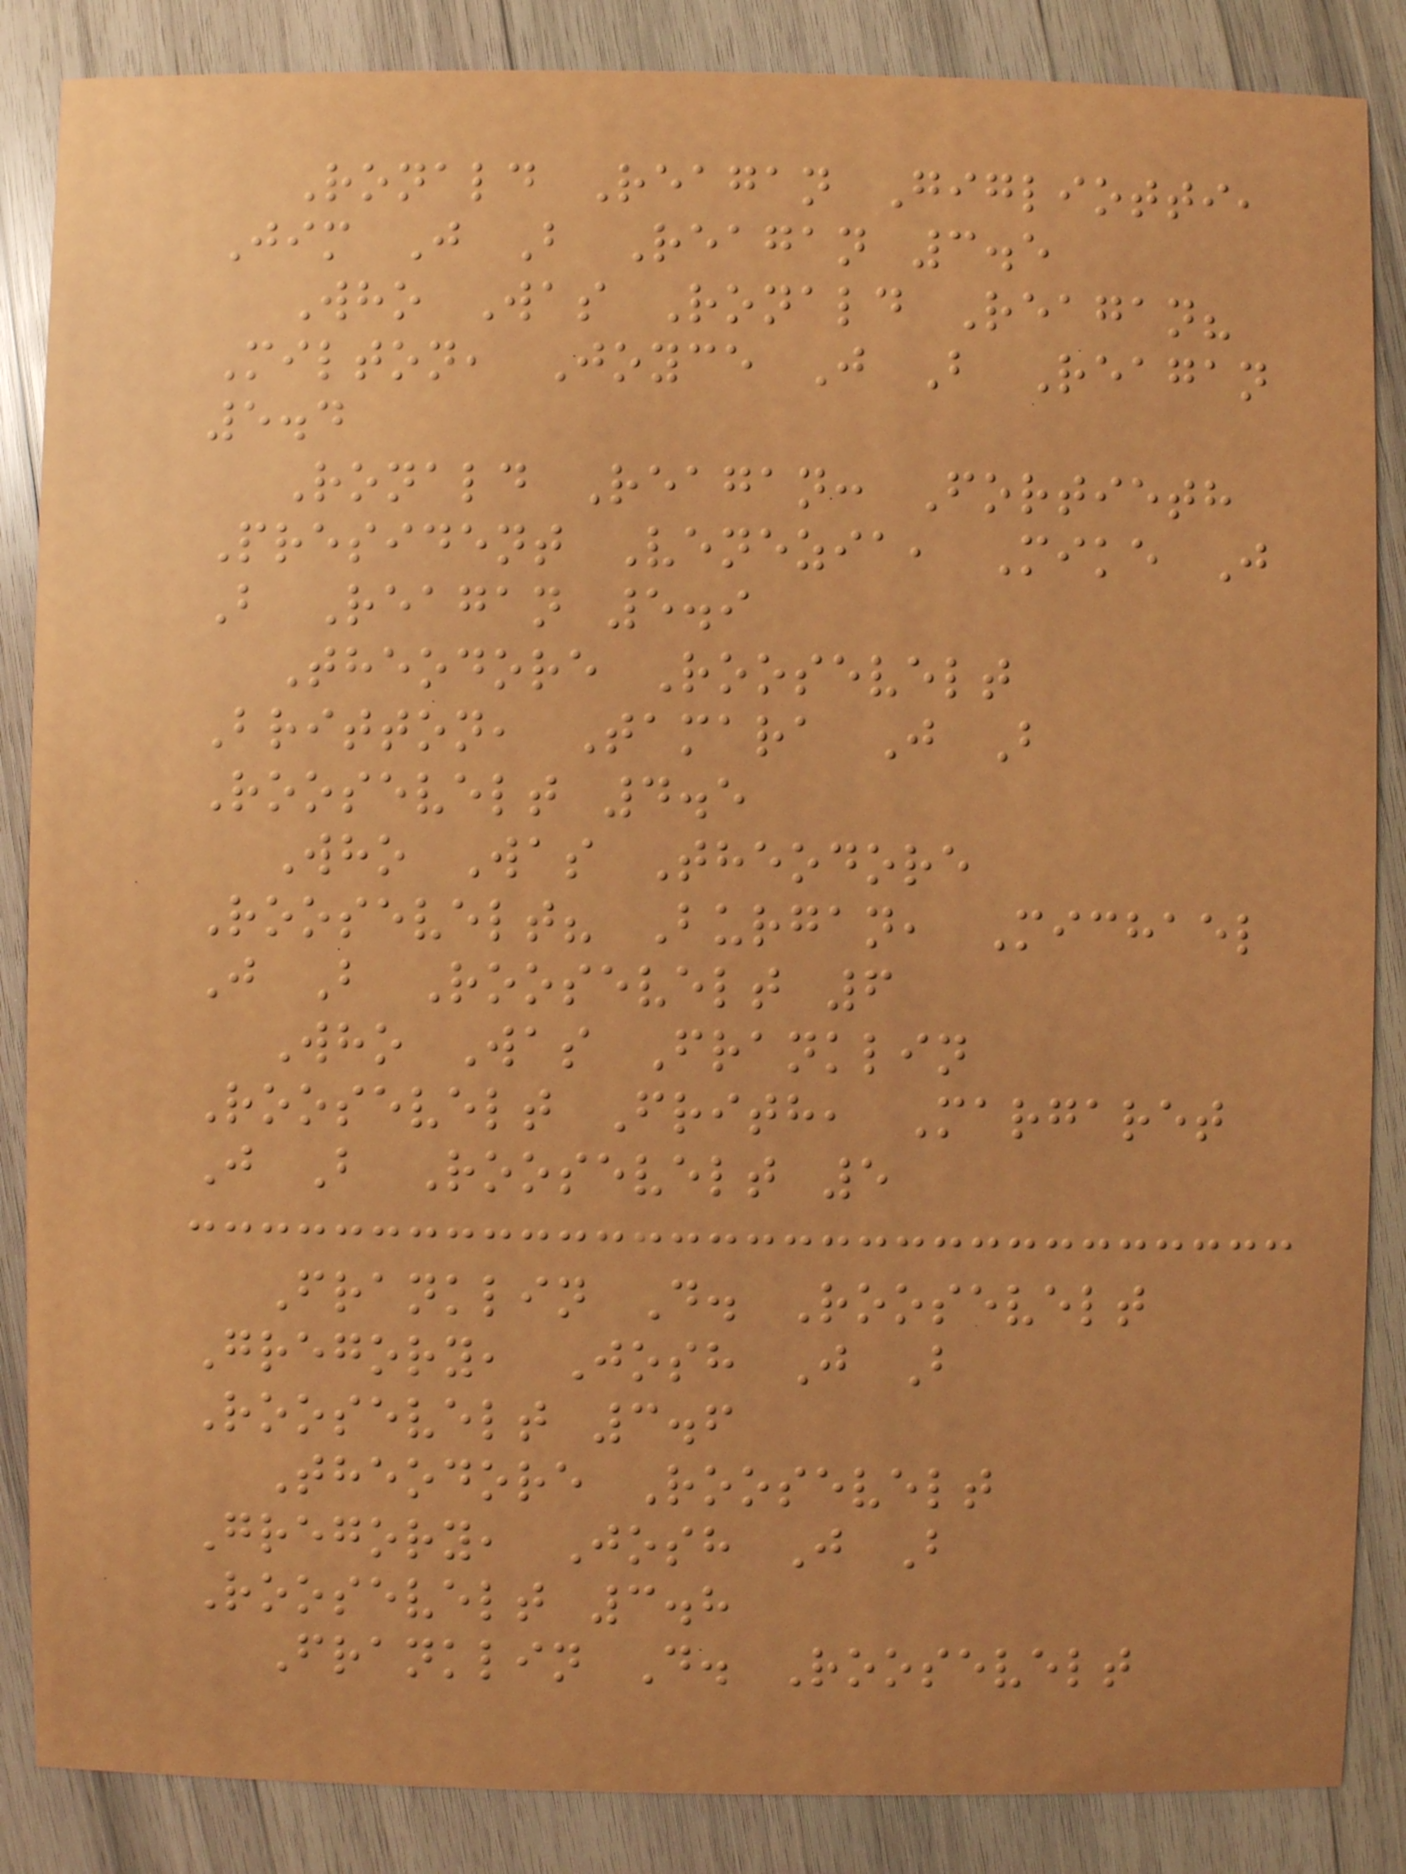Ronald Reagan Gigliotti,
Jim J B Reagan 3.5
Who Was Ronald Reagan?
Milton, Joyce J B Reagan
5.4
Ronald Reagan: Fortieth
President Venezia, Mike J
B Reagan 5.9
Theodore Roosevelt
Britton, Tamara J B
Roosevelt 4.5
Who Was Theodore
Roosevelt? Burgan, Michael
J B Roosevelt 6
Who Was Franklin
Roosevelt Frith, Margaret
J B Roosevelt 5
Franklin D. Roosevelt
Gregory, Josh J B
Roosevelt 3.6
Theodore Roosevelt
Gregory, Josh J B
Roosevelt 3.8
Franklin D. Roosevelt
